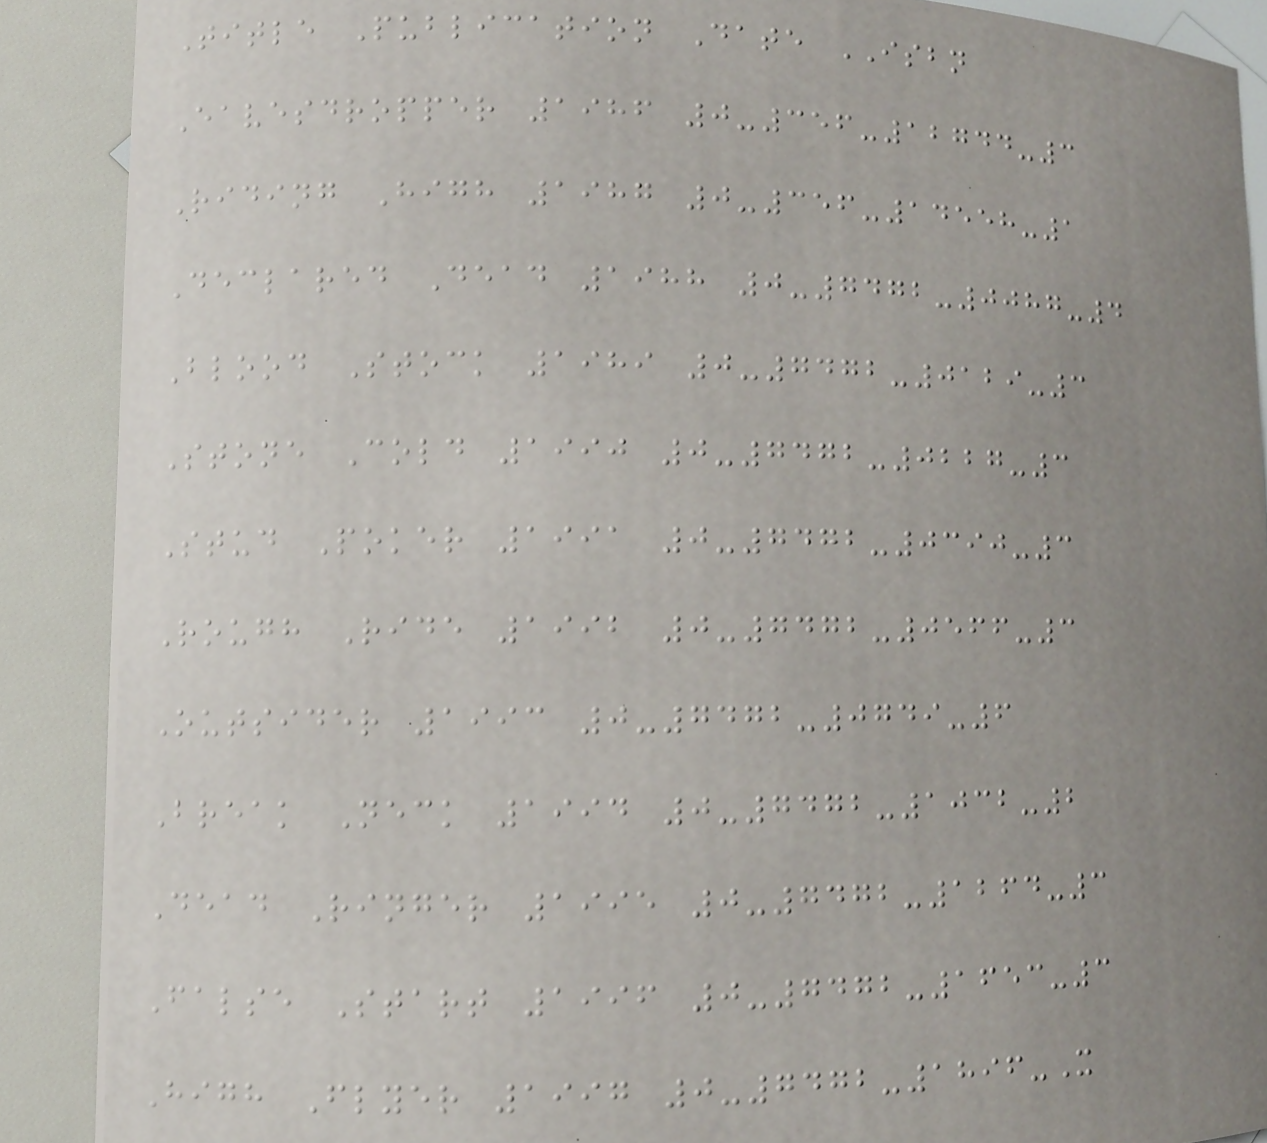Title Publication Date ISBN
Eavesdropper 1986 0-356-12744-3
Riding High 1987 0-356-14558-1
Declared Dead 1988 0-7472-0087-4
Blood Stock 1989 0-7472-0129-3
Stone Cold 1990 0-7472-0227-3
Stud Poker 1991 0-7472-0390-3
Rough Ride 1992 0-7472-0566-3
Outsider 1993 0-7472-0749-6
Break Neck 1994 0-7472-1032-2
Dead Ringer 1995 0-7472-1264-3
False Start 1996 0-7472-1653-3
High Flyer 1997 0-7472-1896-X
